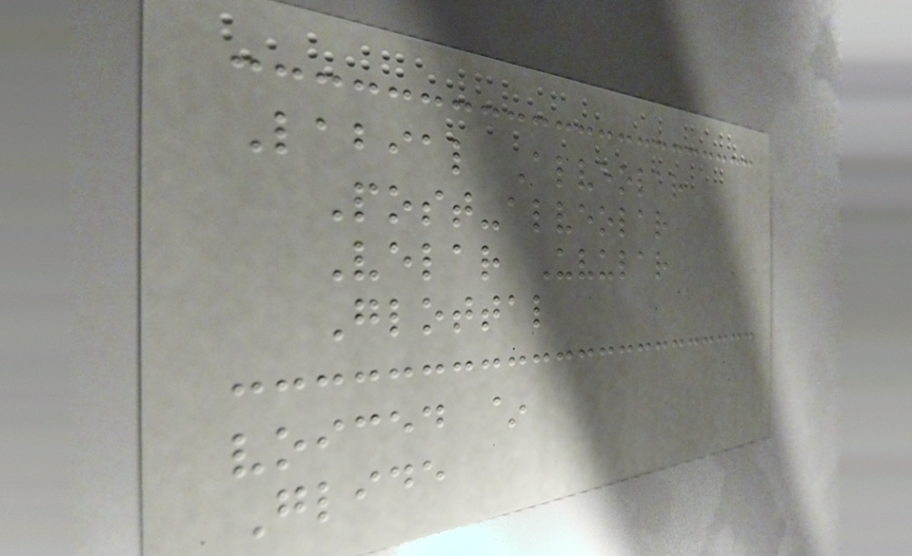Labial Alveolar
Post-alveolar
Velar Uvular
Glottal
voiced ~
Glide
